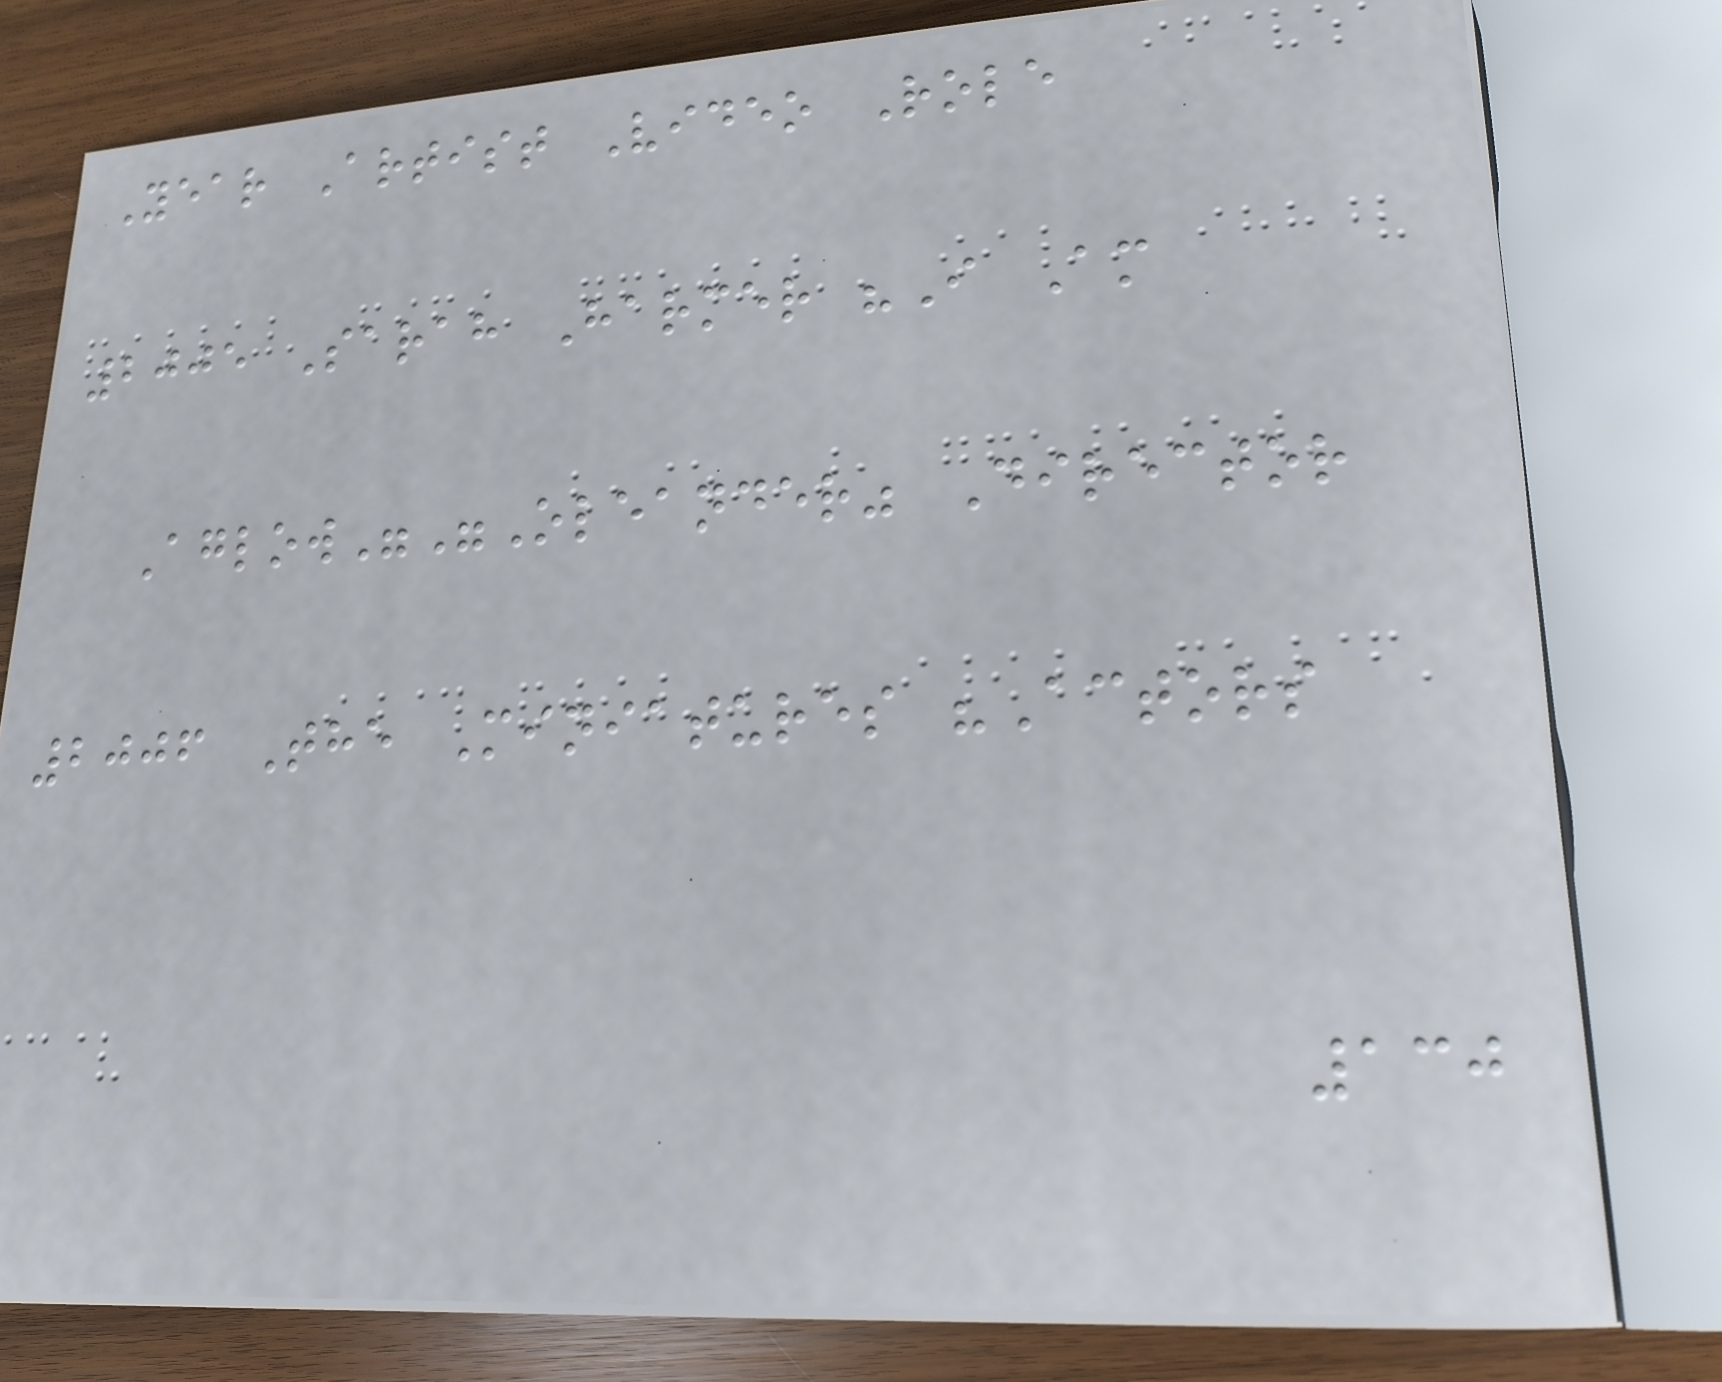Year Artist Video Role
2005 Sarah Harmer "I Am
Aglow""Oleander" Director
2006 The Miniatures "Actors
130
